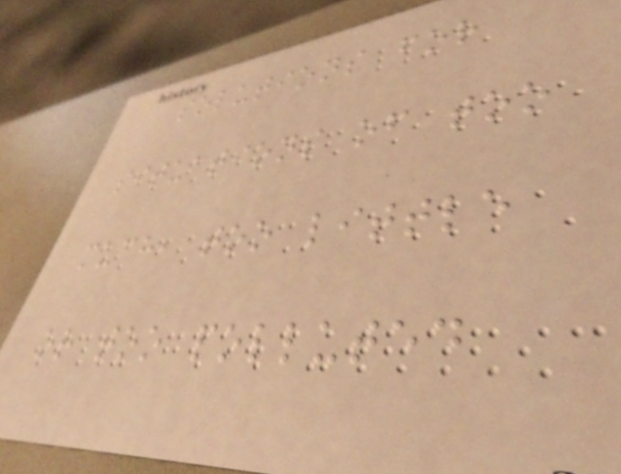solutions for
situations of too
much, too little
or too polluted
